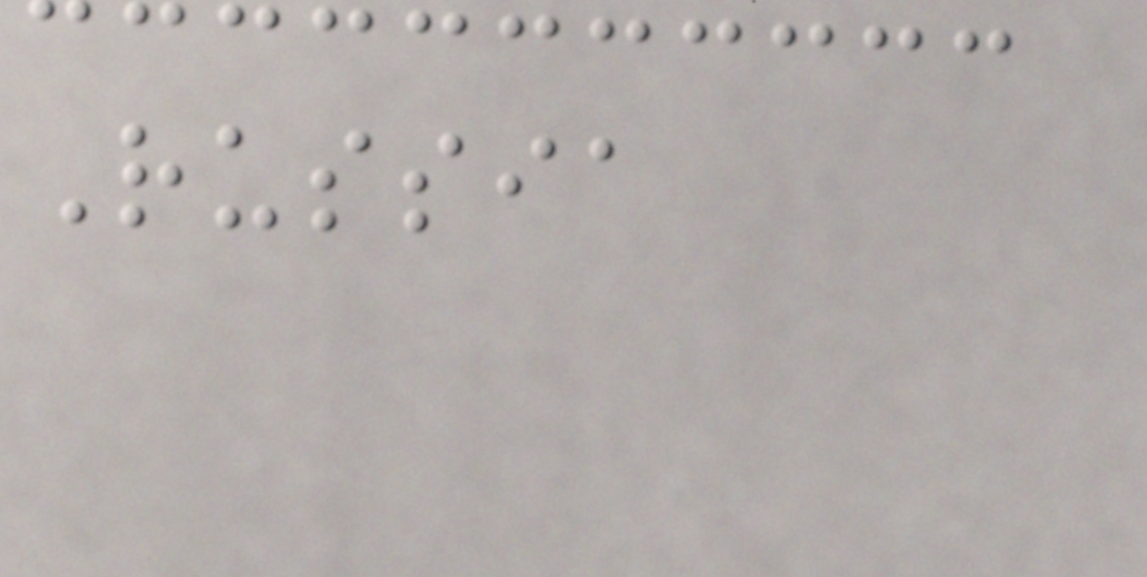Russia
